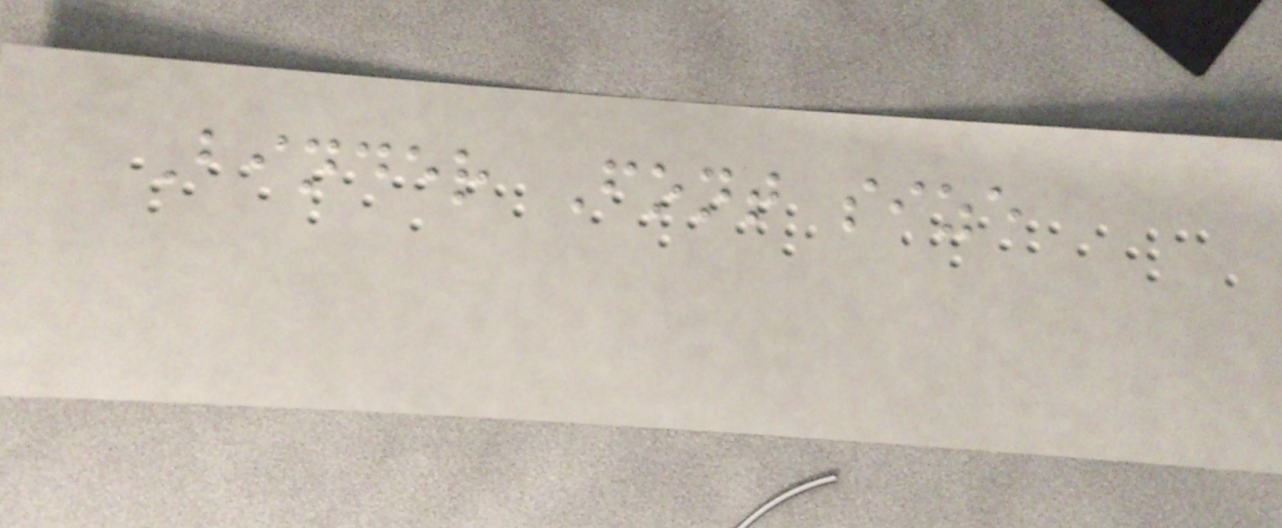Binder Font size
